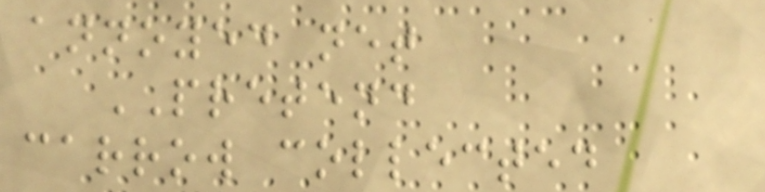annoyed net
PRETEND
carrow collected
